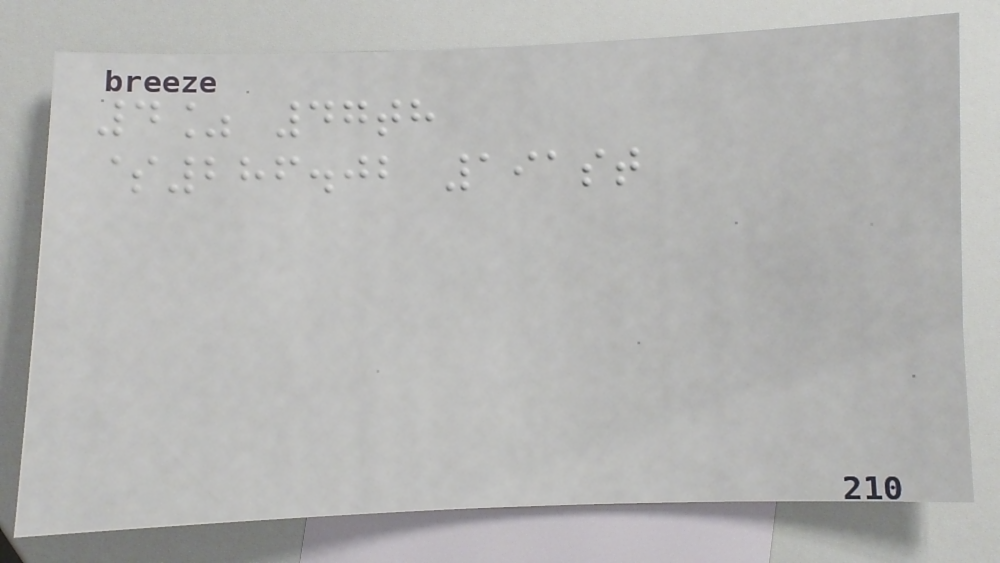4% 47th
$286.02 191st
